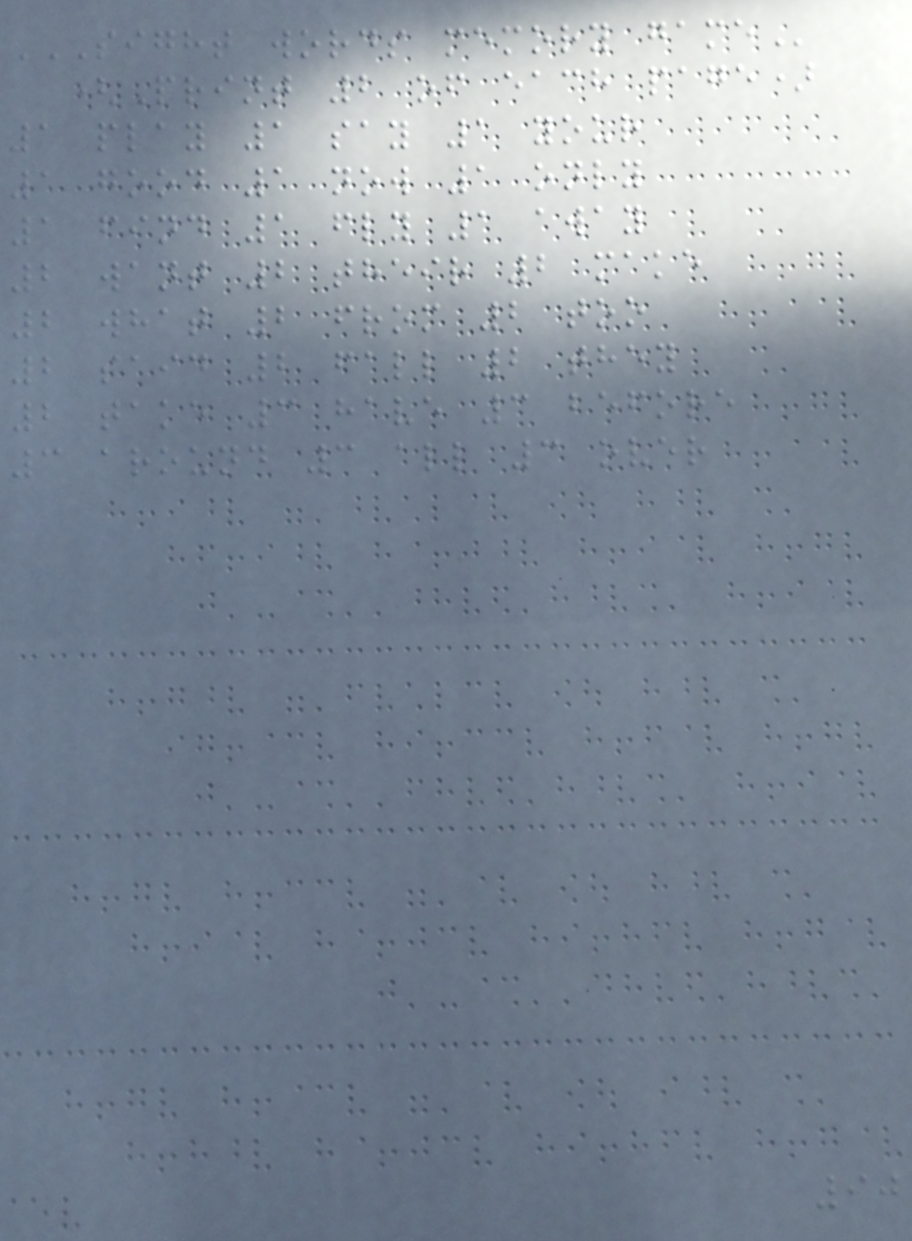SIGHT WORDS MEMORY GAME
(Print 2 of each page)
1 play 1 say 1 your
1 good 1 now 1 only
1 find 1 fly 1 away
2 want 2 their 2 make
2 what 2 from 2 too
2 said 2 fall 2 they
2 take 3 have 3 before
3 around 3 all 3 over
90
